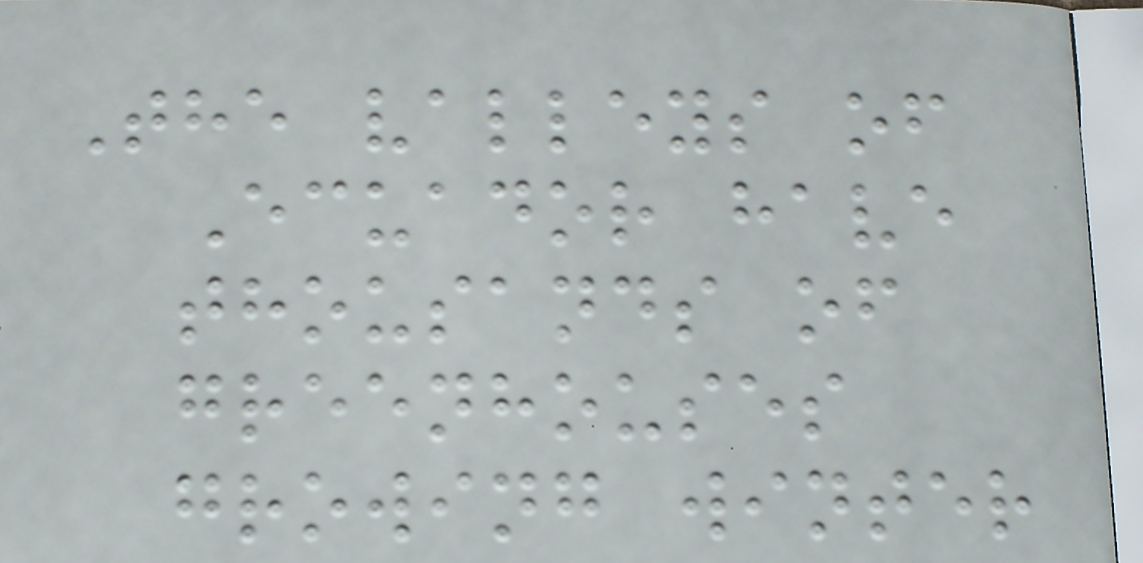The valleys of
Ecuador have
thousands of
greenhouses
growing winter
